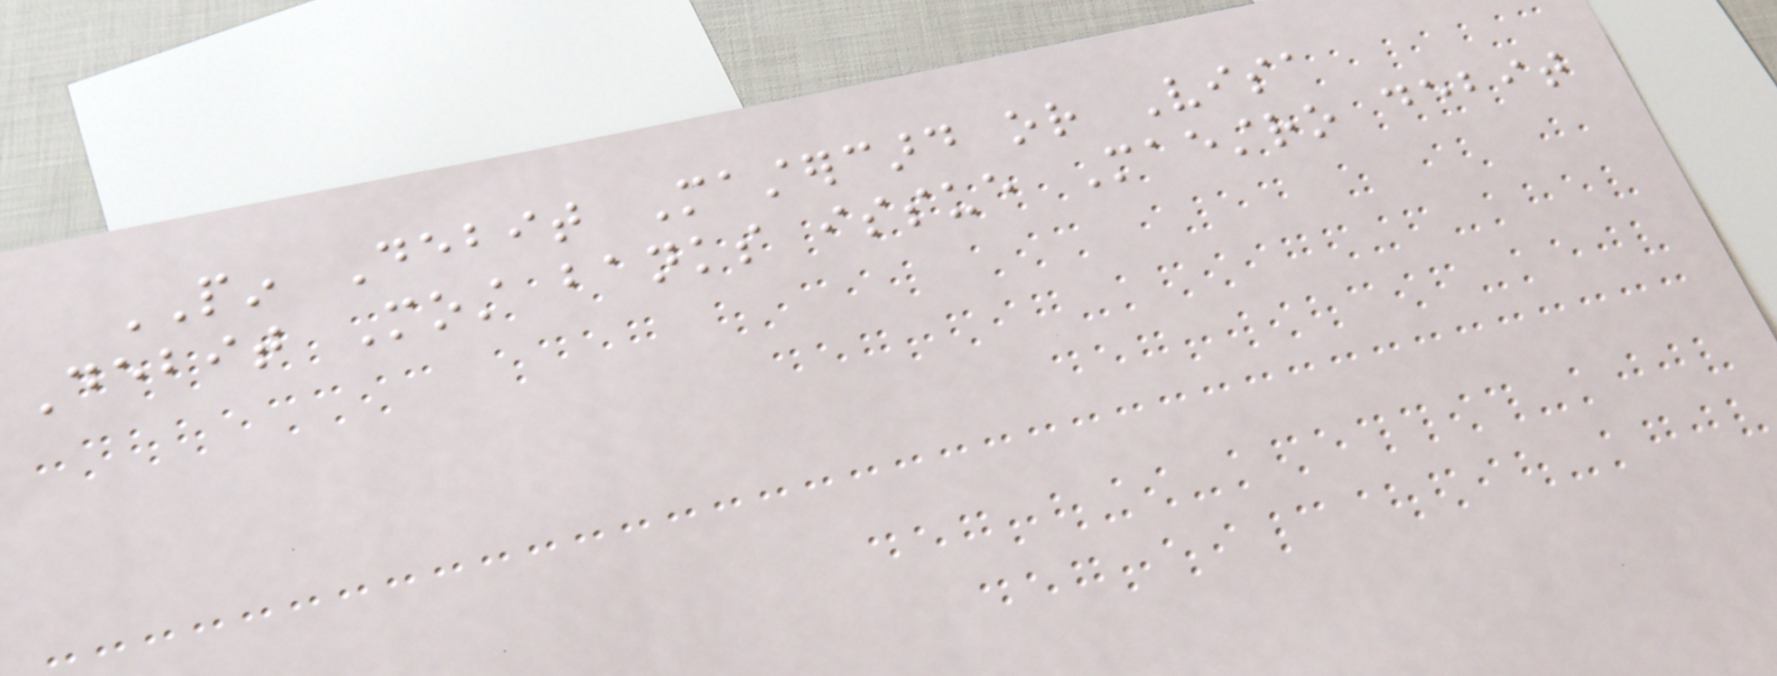PIN Debit Mastercard or Visa
Debit Most banks issue Maestro debit
